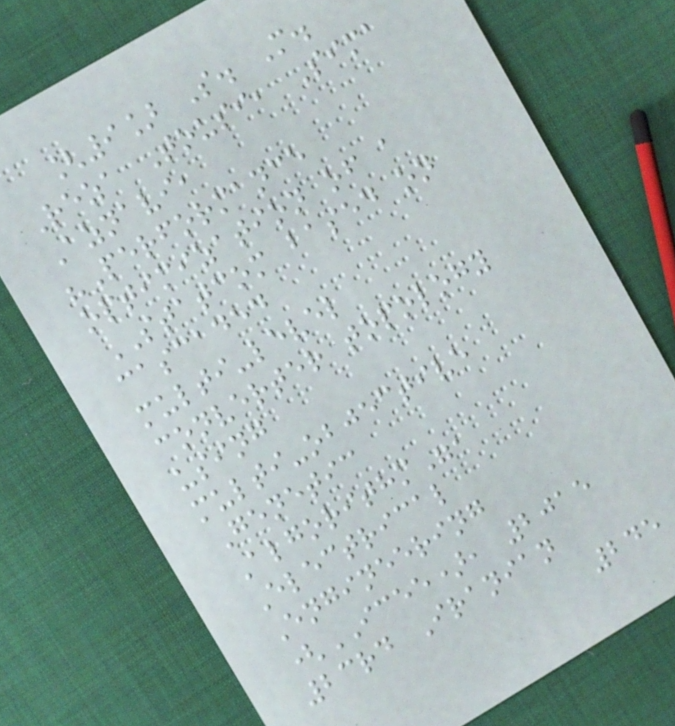[9] S. M.
Reza Tousi, Sima
Aznavi,
"Performance
optimization of a
STATCOM based on
cascaded
multi-level
converter topology
using
multi-objective
Genetic
Algorithm",
Electrical
Engineering
(ICEE), 2015
23rd Iranian
245
